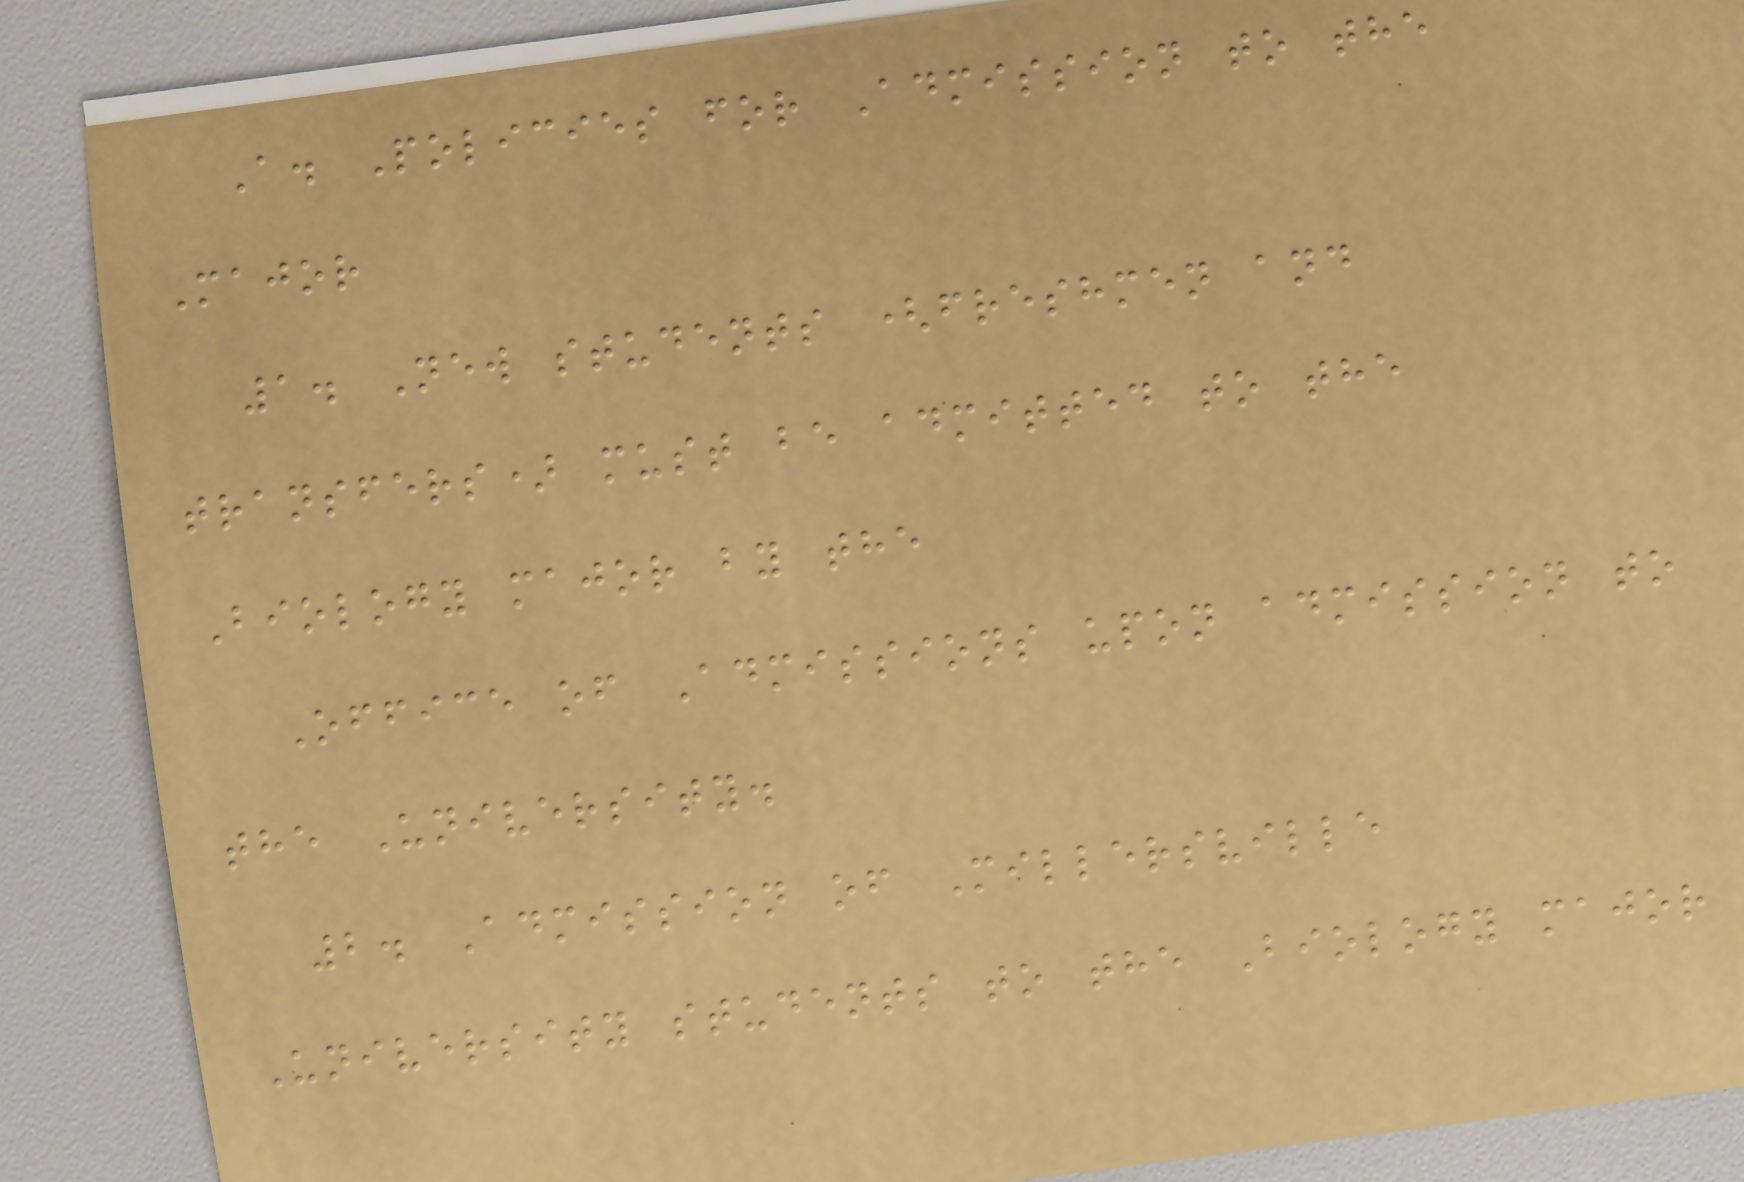A. Policies for Admission to the
Major
1. New students (freshmen and
transfers) must be admitted to the
Biology major by the
Office of Admissions upon admission to
the University.
2. Admission of Millersville
University students to the Biology major
